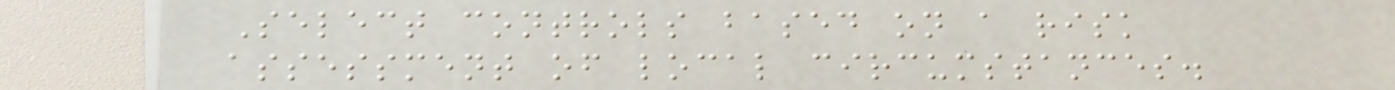Select controls based on a risk
assessment of local circumstances.
